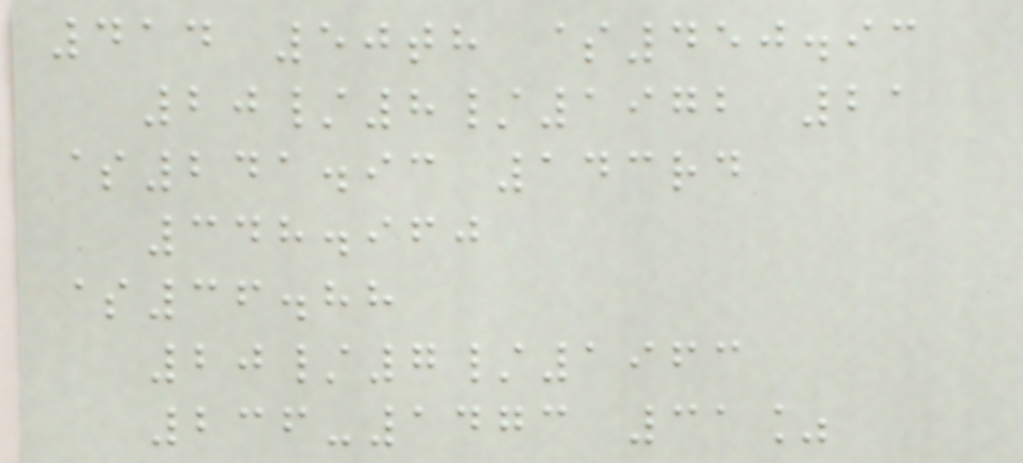414 50th $450.93
20/8/1972 21
$241.93 143rd
348.960
$36.88
20/7/1963
236-1473 31%
